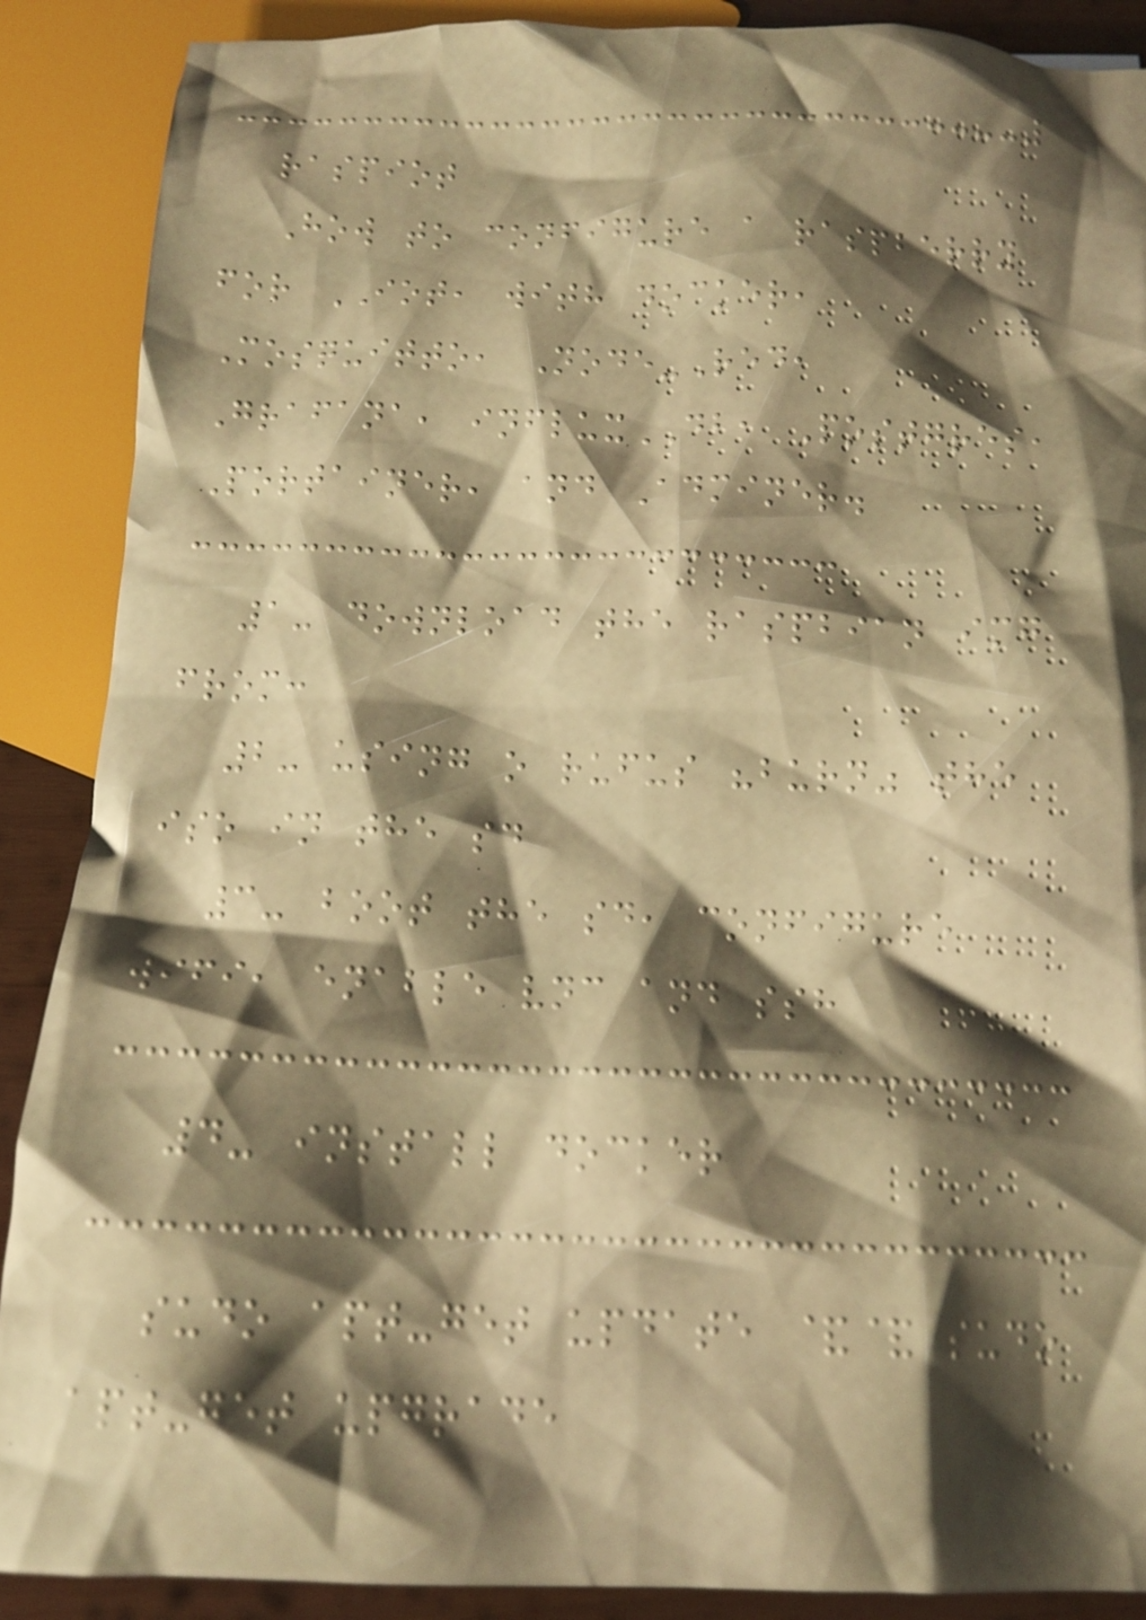raspiot
How to configure a raspberry
for IOT, with docker,
Mosquitto, Node-Red,
Grafana, influxDB, Postgres,
Portainer, and Adminer.
1- download the raspbian img
from:
2- using o rufus "burn" the
iso in the sd
3- boot the sd, configure
wifi, enable vnc and ssh
4- install docker
sudo apt-get update && sudo
apt-get upgrade
